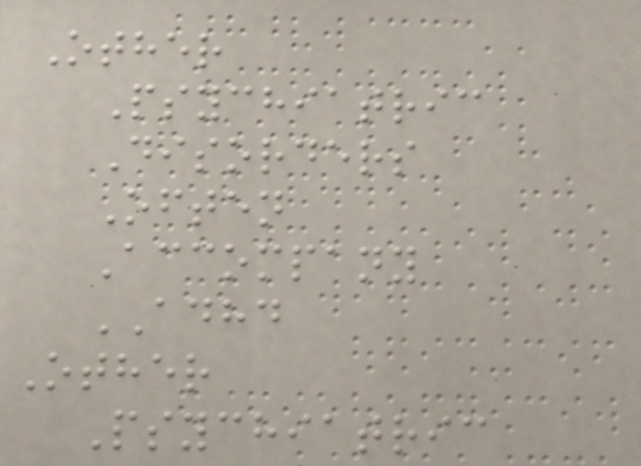Other
Psychiatric
Disorders
Often
Accompany
ADHD
Other
Psychiatric
